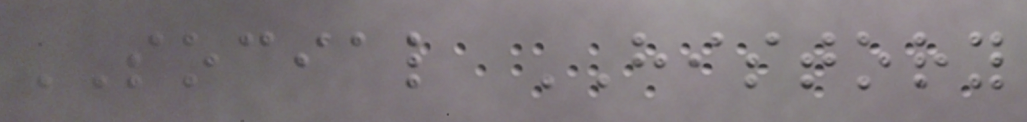SOCIAL HISTORY
